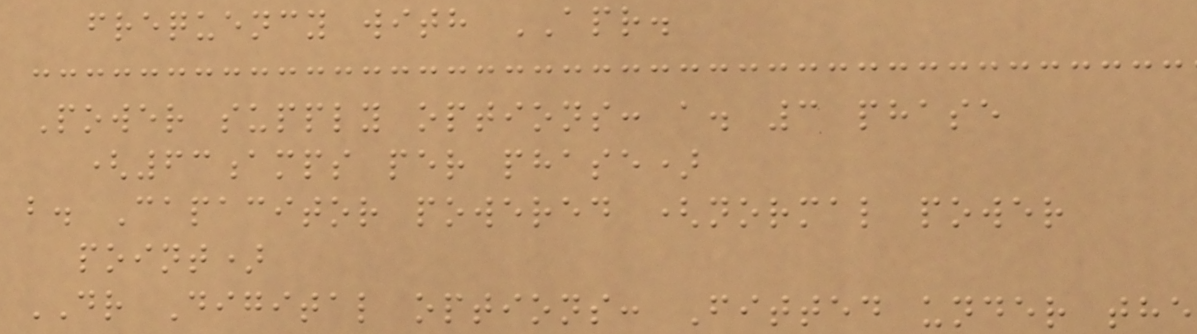frequency with APR.
Power supply options: a. 3 phase
(63amps per phase)
b. Capacitor powered (normal power
point)
DR Digital options: Fitted under the
